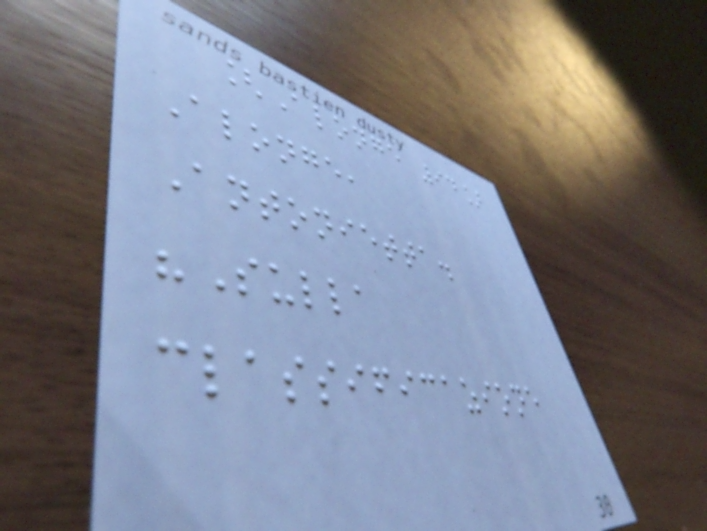[Alonge 94]
Alonge,
Antonietta.
"Sulla
classificazione
